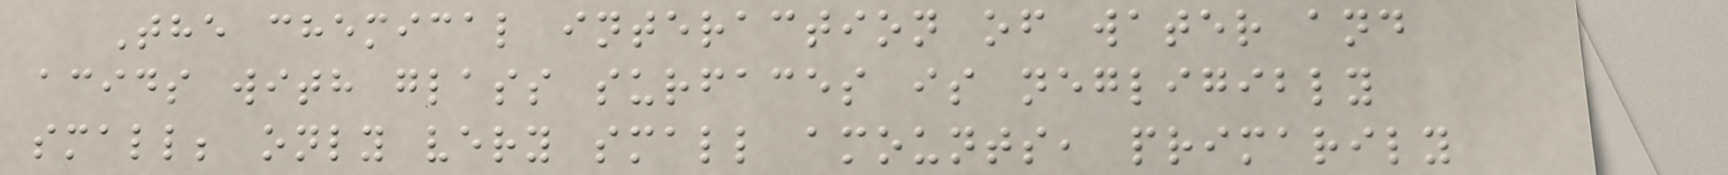The chemical interaction of water and
acids with glass surfaces is negligibly
small; only very small amounts, primarily
